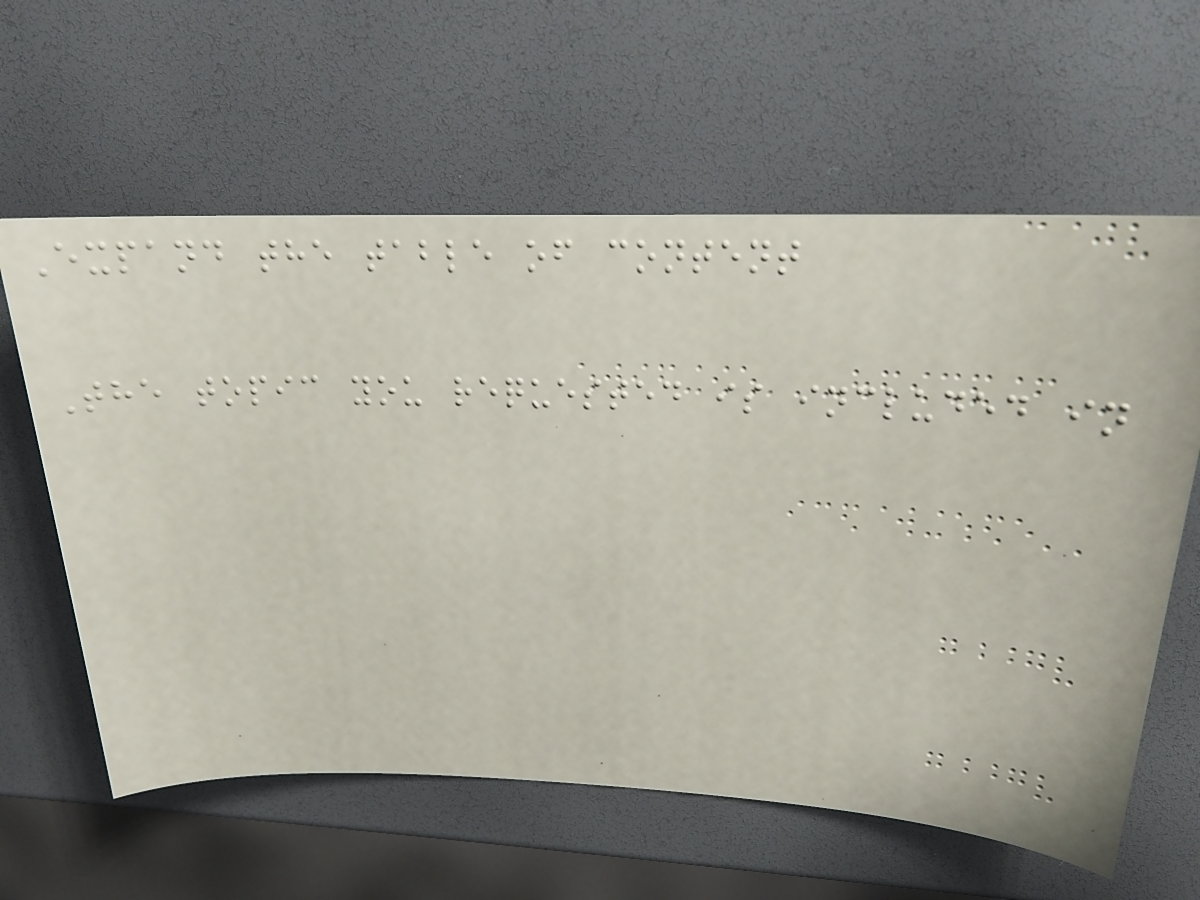Expand the table of content
The topic you requested is included in
